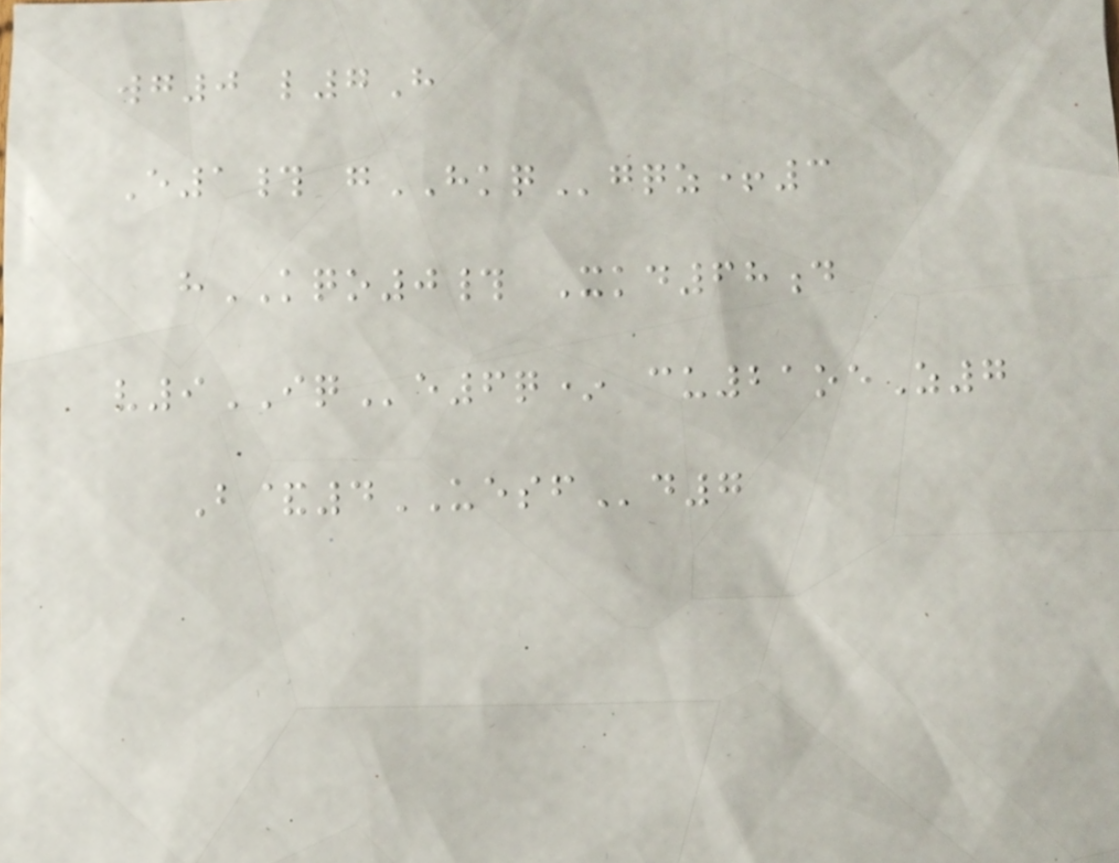wg0 l7H
E1# gHKQgqz+3
hKQO0# Xkd68d
v9IQe6q* cu21oeZ7
B&4UESFd7
